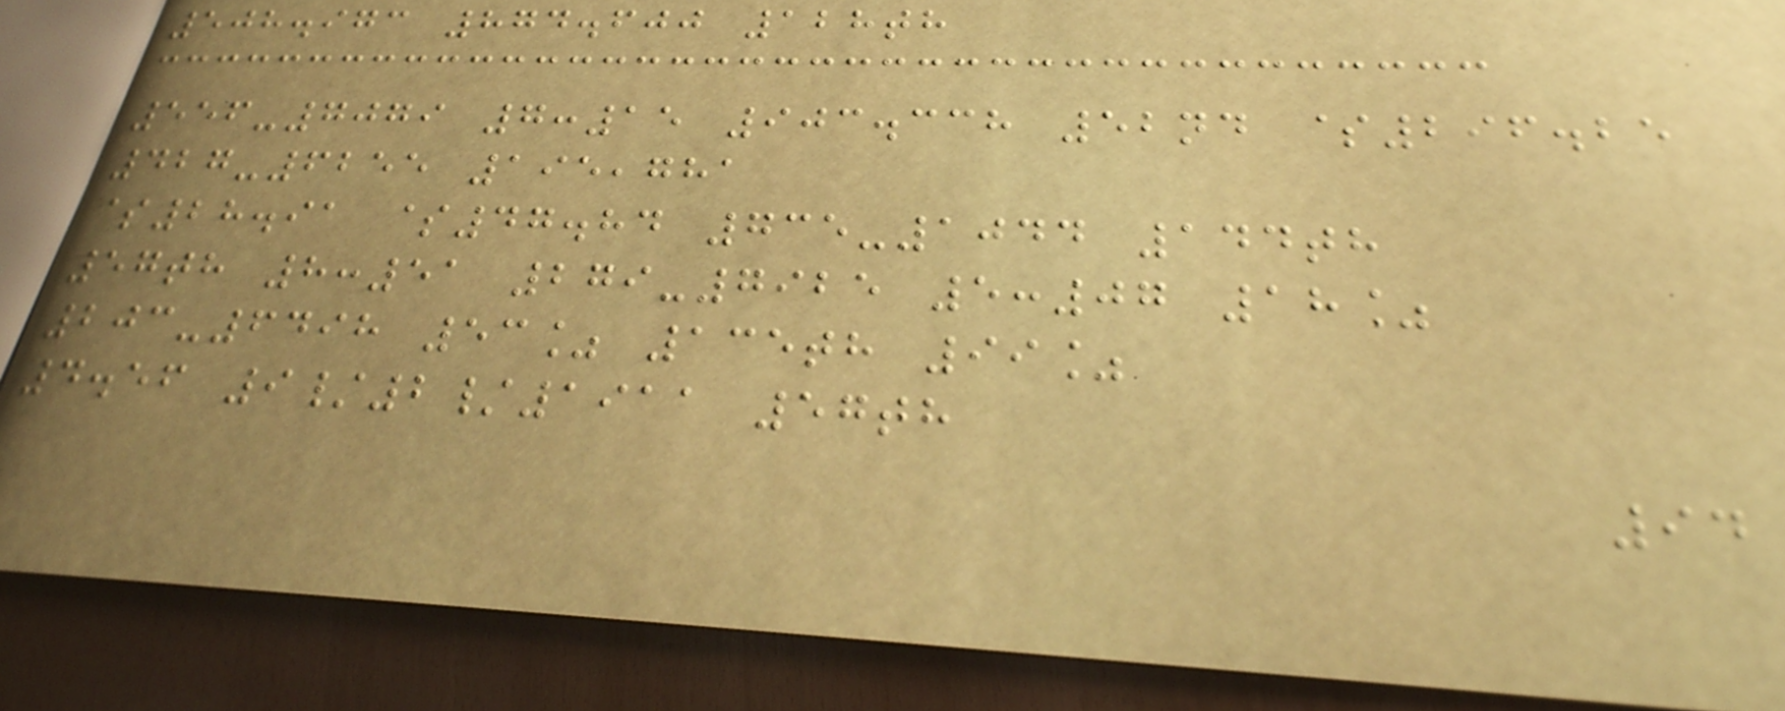508.973 874.600 128th
556-7079 7:15 903.338 52nd $296.25
427-6255 195,781
$28.91 $47.84 735-1044 144th
57th 8:51 279-7925 5:07 18%
203-6498 53% 135th 99%
4.56 9/2/1911 57th
94
